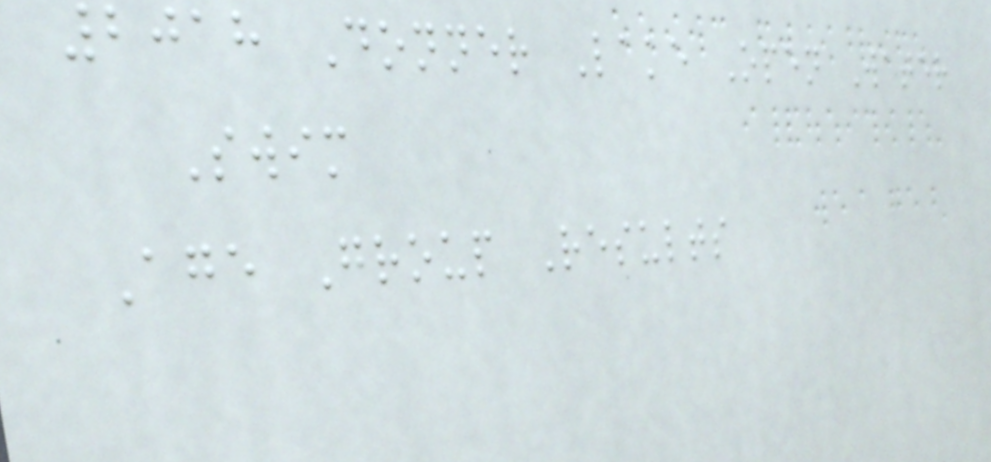2018 Donner Lake Open Water
Swim
Age Group Results
